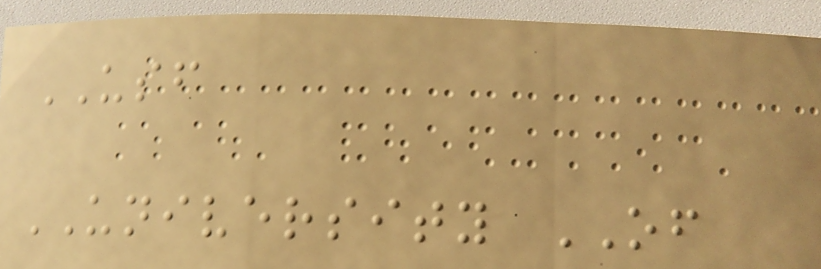USF
UNIVERSITY OF
